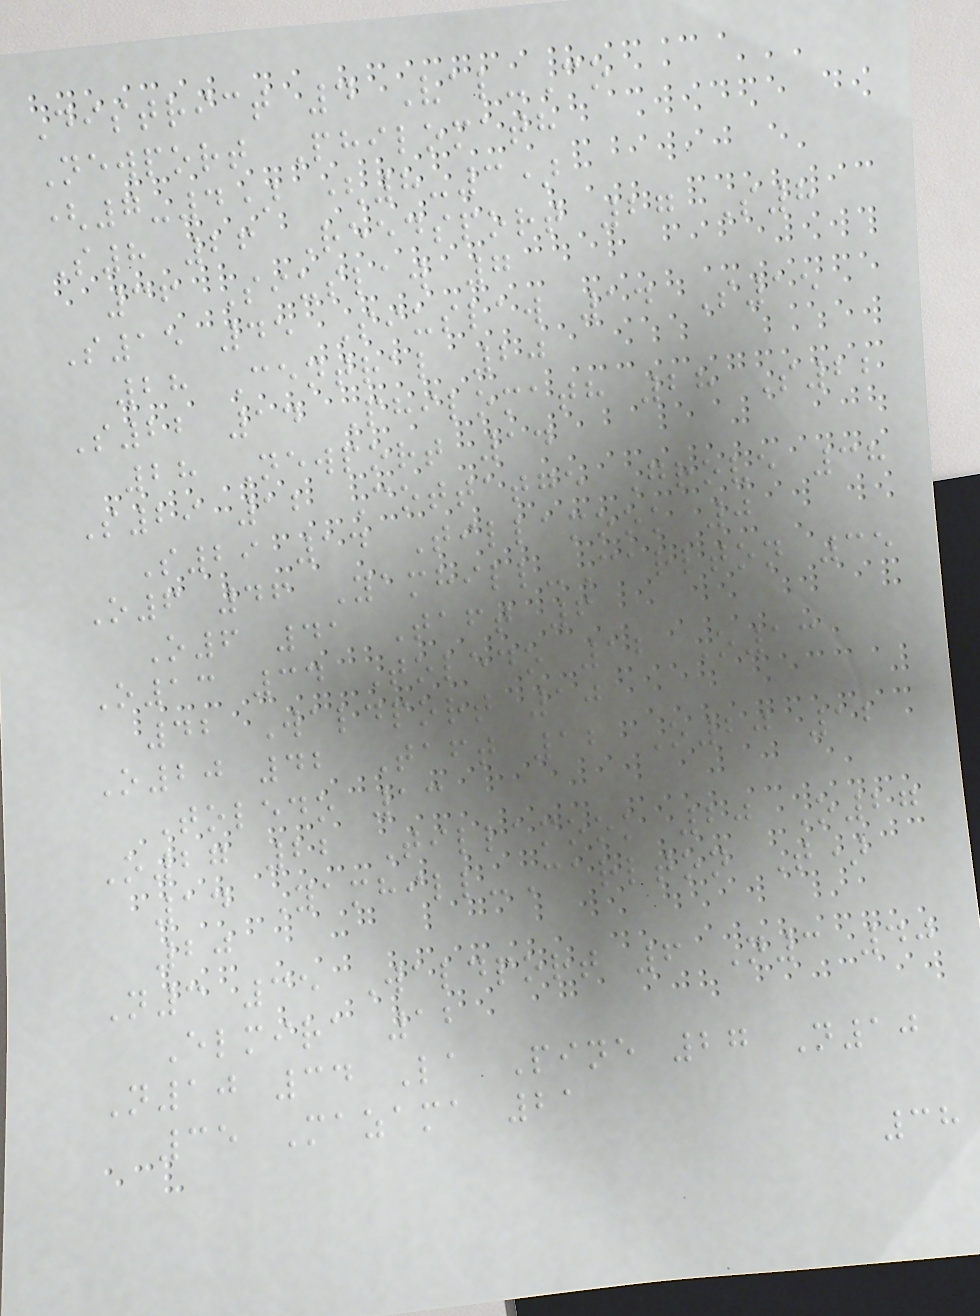District 4 Val-Co
Newport Philomath
(7-4) (8-3)
S8 26 Reedsport 27 S8
36 Siuslaw 7
S15 45 Siuslaw 14 S15
28 Central 20
S22 14 Philomath 28 S22
28 Newport 14
S29 12 Cottatge Grove 38
S29 14 Tillamook 0
O6 46 Yamhill-Carlton 35
O6 41 Taft 6
O13 34 Toledo 12 O13
42 Waldport 10
O20 42 Taft 12 O20 12
Toledo 13
O27 22 Tillamook 20 O27
14 Yamhill-Carlton T)
20
N3 35 Waldport 6 N3 40
Elmira 12
N10 34 La Pine 27 N10
35 Mazama 21
38
